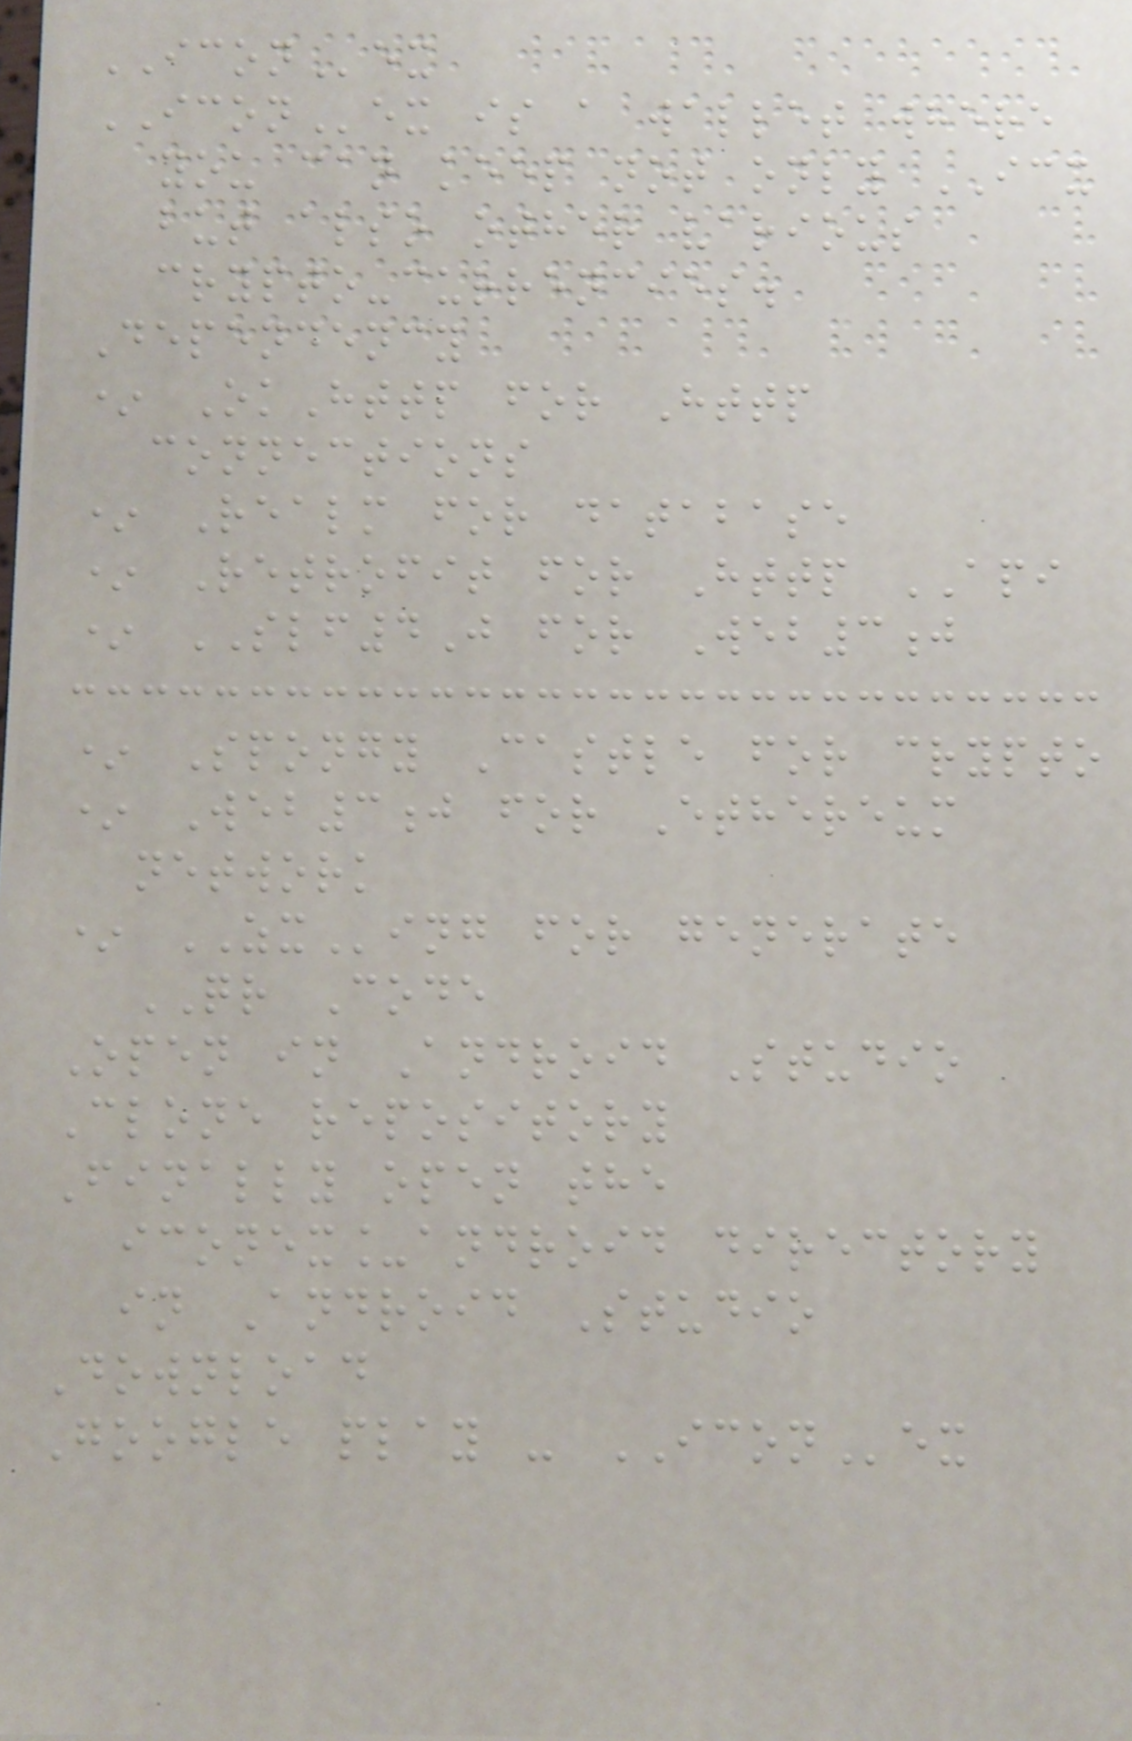ICONex
ICONex is a wallet where
you can keep not only ICX
but also other various
crypto-currencies.
Dependency
* OkHttp for Http
connections
* Realm for database
* Retrofit for Http API
* SLF4J for Web3j
* Spongy Castle for crypto
* Web3j for Ethereum
network
* ZXing for generate
QR Code
Open in Android Studio
Clone repository
Finally open the
iconex_android directory
in Android Studio
Download
Google play - ICONex
